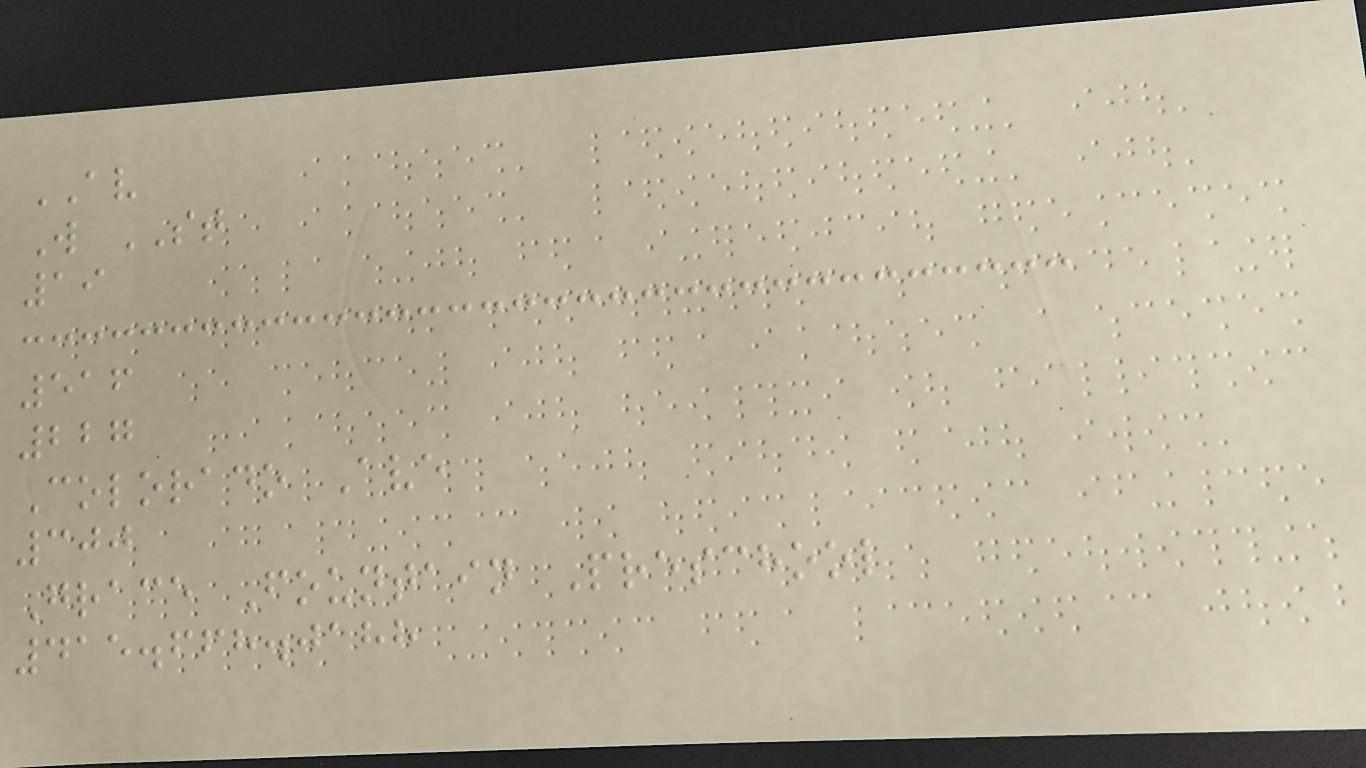AV
W ST
19
516
227
Colorado Ave
300
Grace Fountain Preschool
415.668.0188
